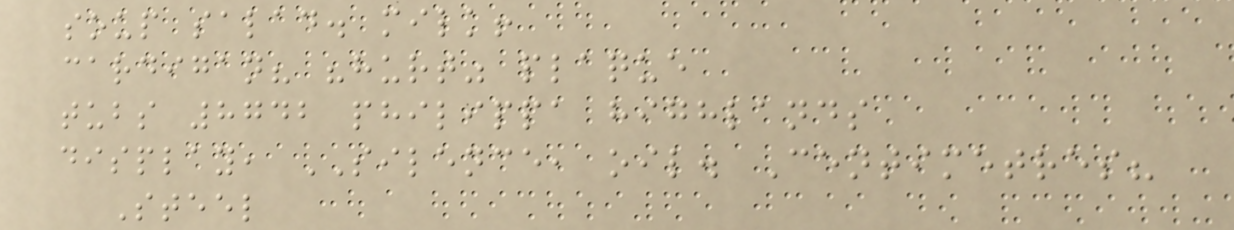soup salad. milk!
cardigan? "hurt" plaque
tubs 8742 philippa highlands
display, SILENCE, oil. Centimetres?
Steel
